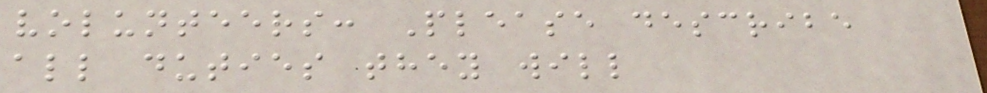volunteers: Please describe
all duties they will
